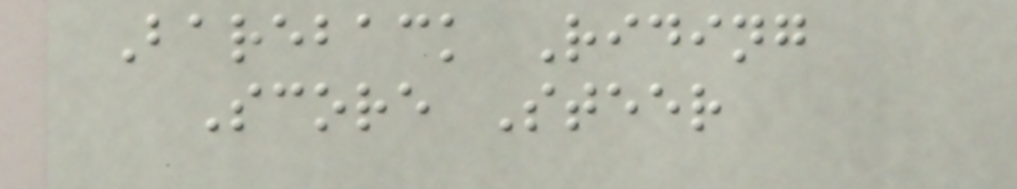Bareback Riding
Score Steer
